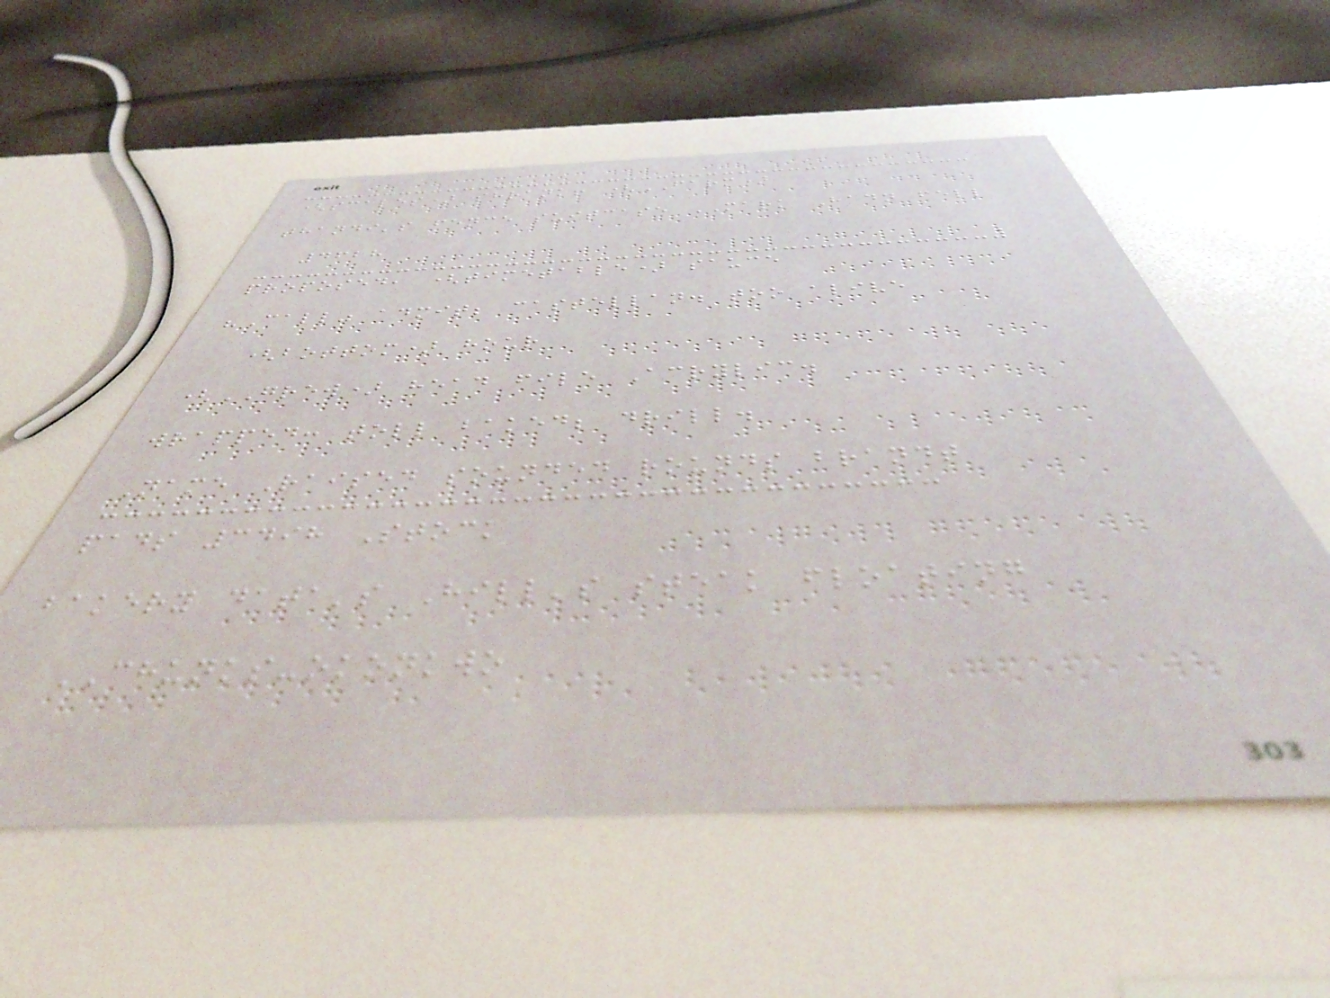(scales) shrank! (FARM)
thandi's fence suitcase MARK Hadn fell
4628
proposed, (timetable) sauce
"Call" admit; castellan. too alive
(bottom) hour
(GREW) head file Acrylic.
wrapped: toll baked; drill.
Name Raised sounded rounds brandt
pads 3498 Stock
bakery data's Hill's steak floating
CHUNKS-okonkwo
